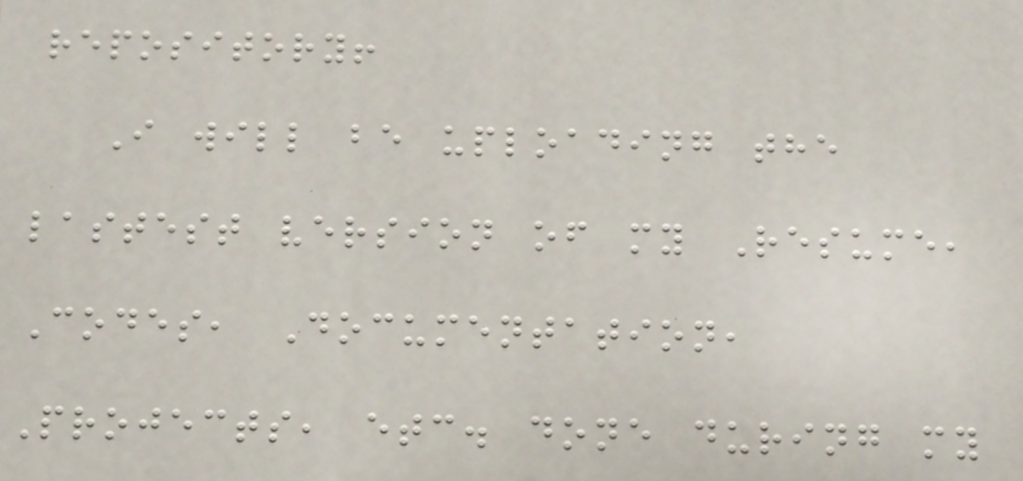repository!
I will be uploading the
lastest version of my Resume,
Codes, Documentation,
Projects, etc. done during my
